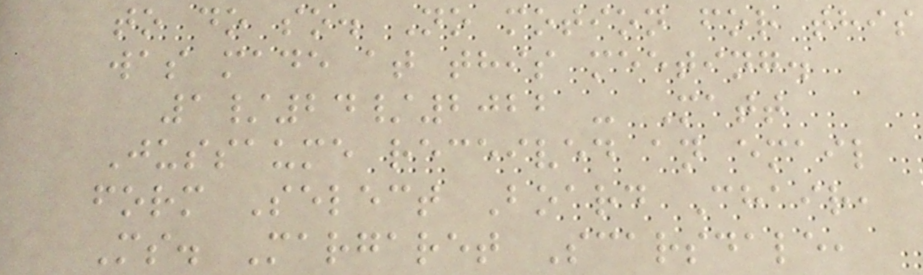to do so. No motion for this
was made at this meeting.
1/24/2022 - Matt
Jussaume received an email
form Select Board Chair,
Ms. Margaret Scarsdale,
